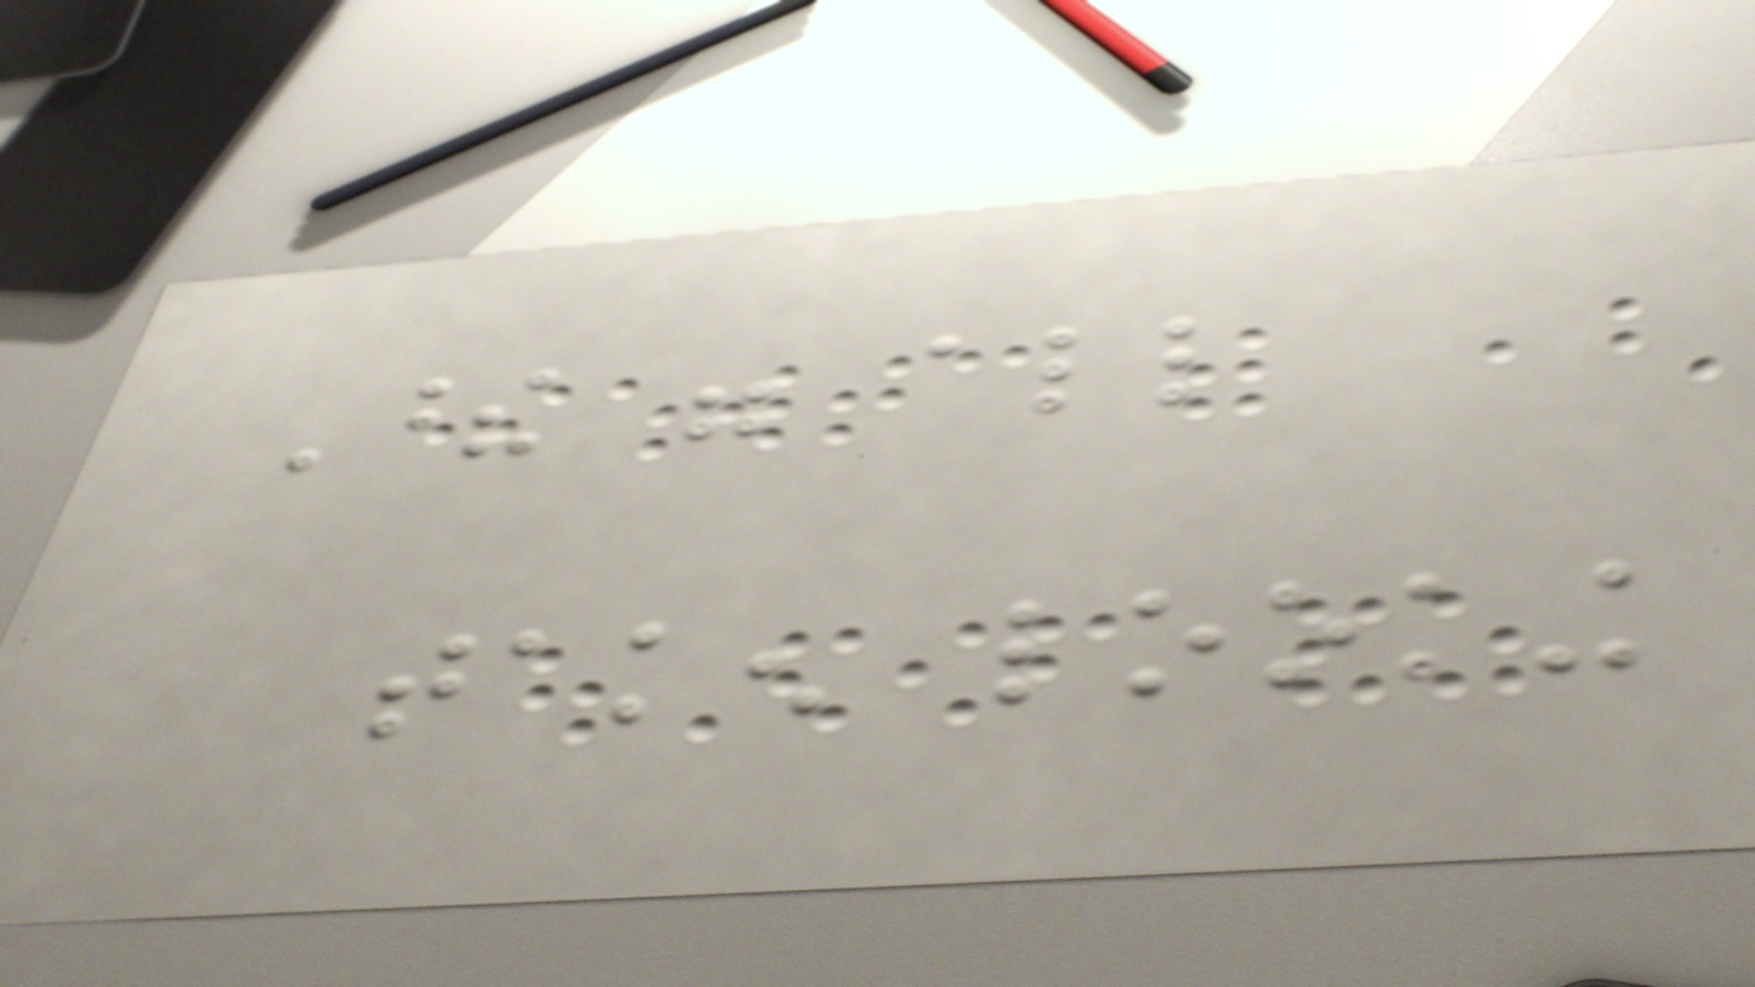These were all
taken looking
